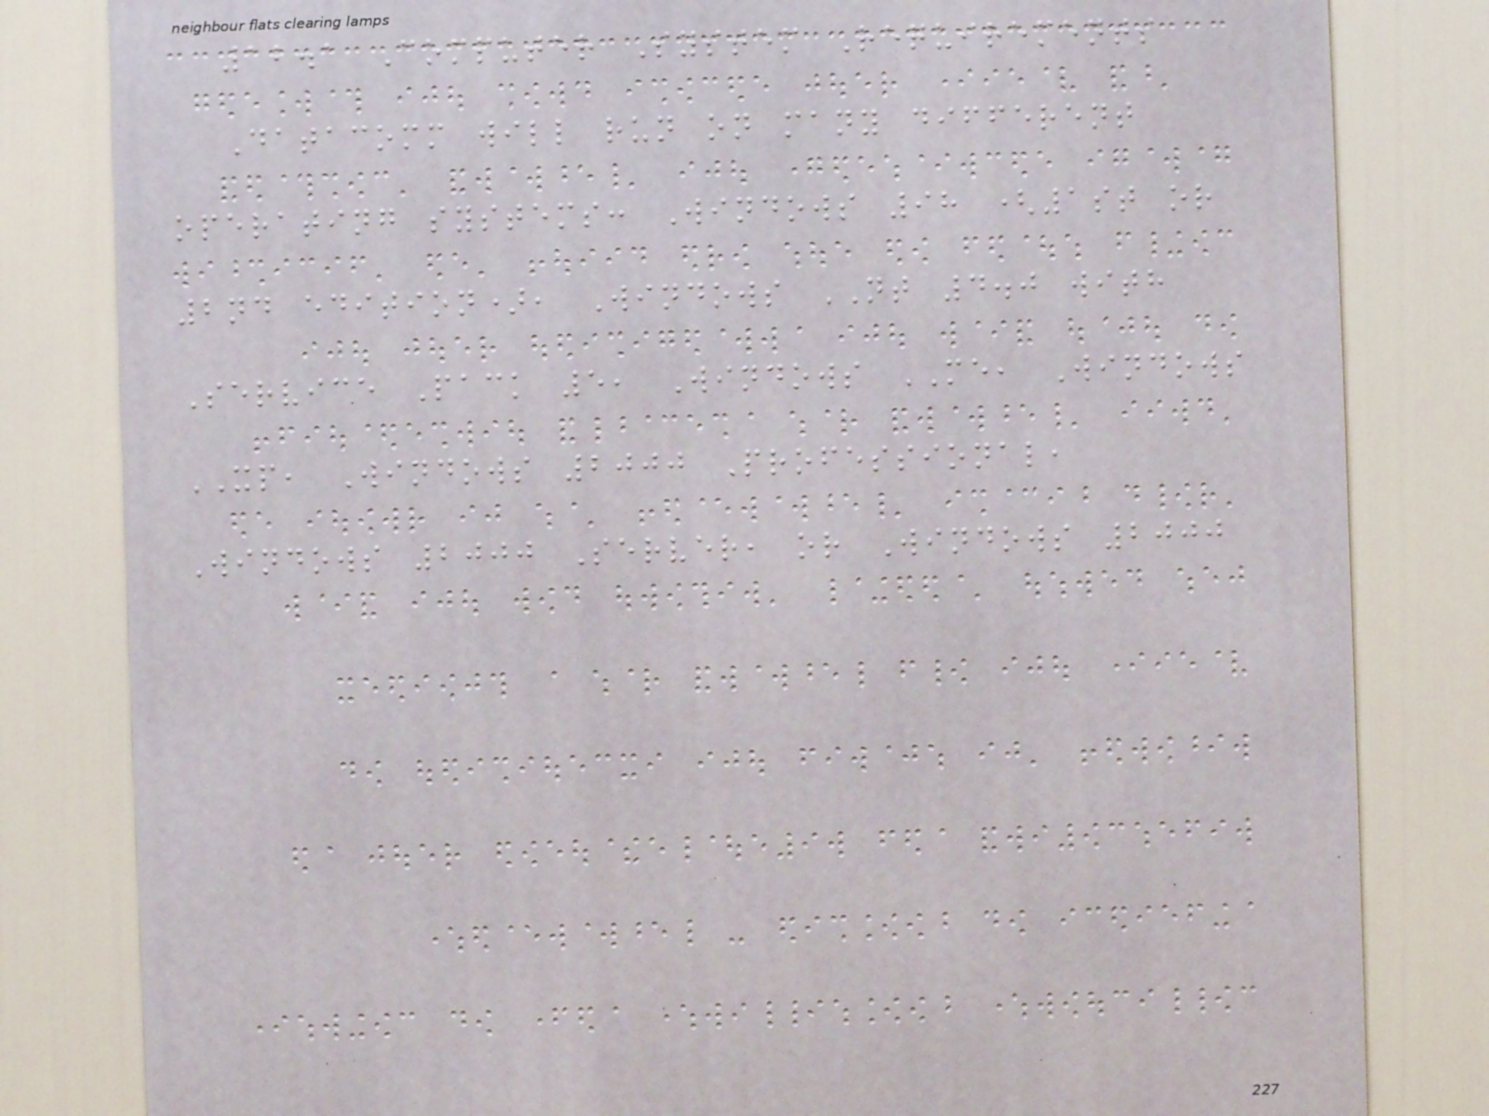12.1 Computer System Requirements
Datacomm will run on many different
operating systems: Windows 98 (1st or
2nd edition), Windows NT 4.0 with
Service Pack 5, Windows ME, Windows
XP, Windows 2000 Professional,
Windows 2000 Server, or Windows 2000
